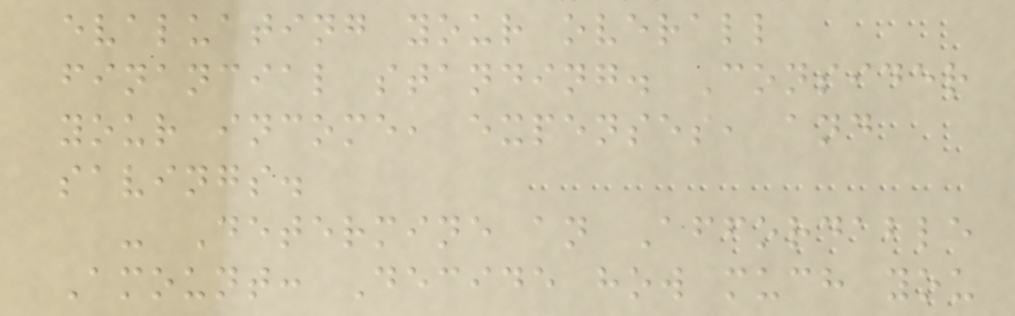evaluating your overall
financial standing. Consider
your income, expenses, and
savings.
- Determine an Affordable
Amount: Decide how much you
